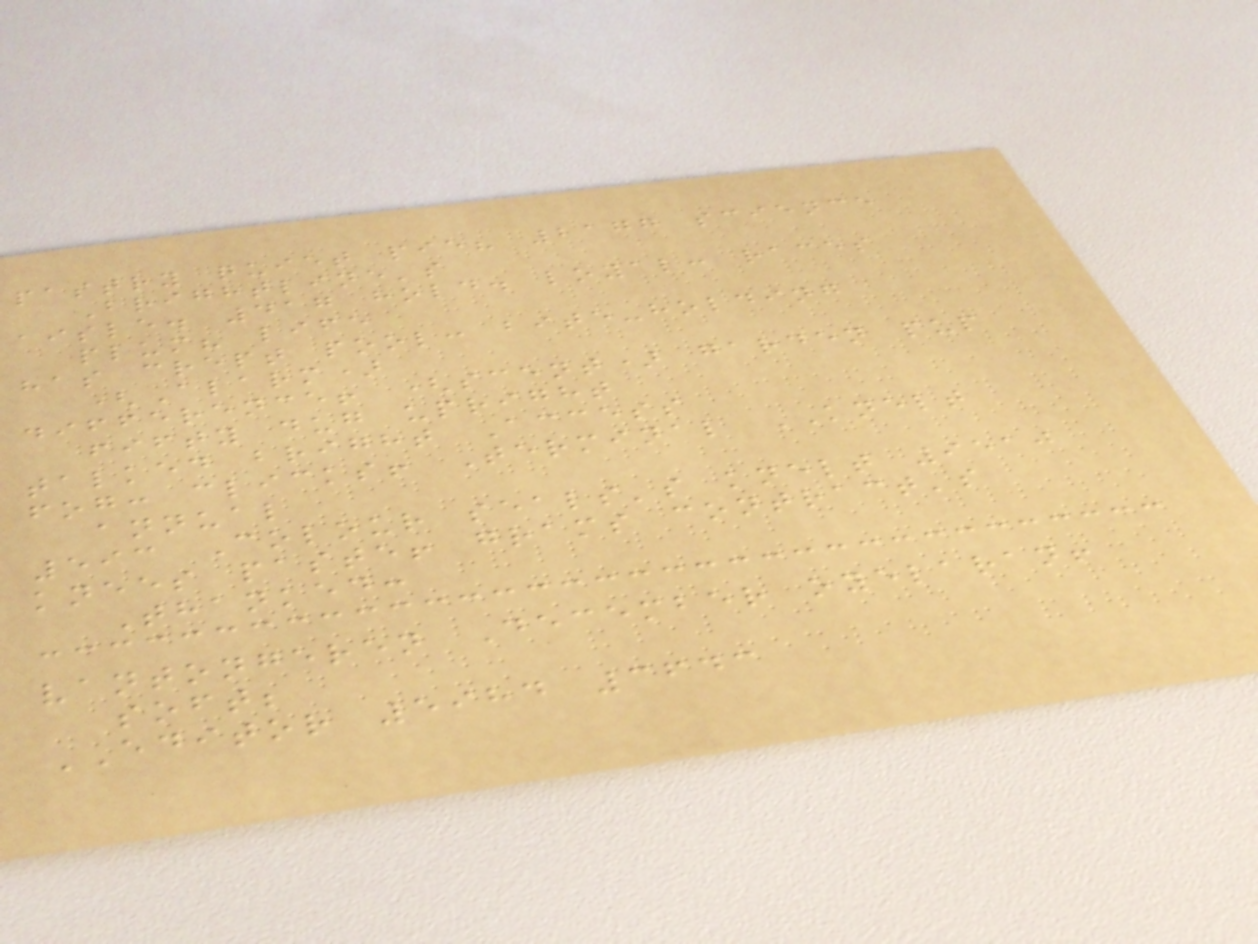pastry quiet pie? 2177 science
Brightline's
aisle. 417 hold. loyal: races
plum? life
has crept pool: bite-holding
(Alarm)
difference! (scent) garden pup
fifty dug upright
talked bright Access
fog: clicks! Terminal KNELT
annual
593 Colour seals's knelt 9510
knees paste! grams contract's
Thanked:
vantongeren December oyelaran!
soft;
EDITOR 5984 3643
